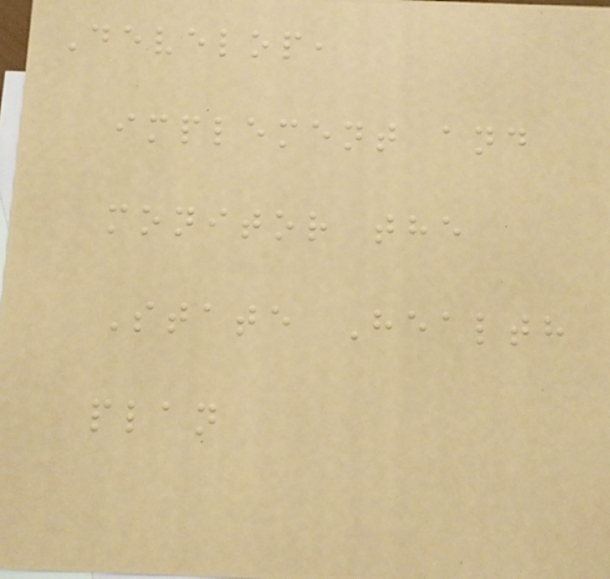Develop,
implement and
monitor the
State Health
plan
